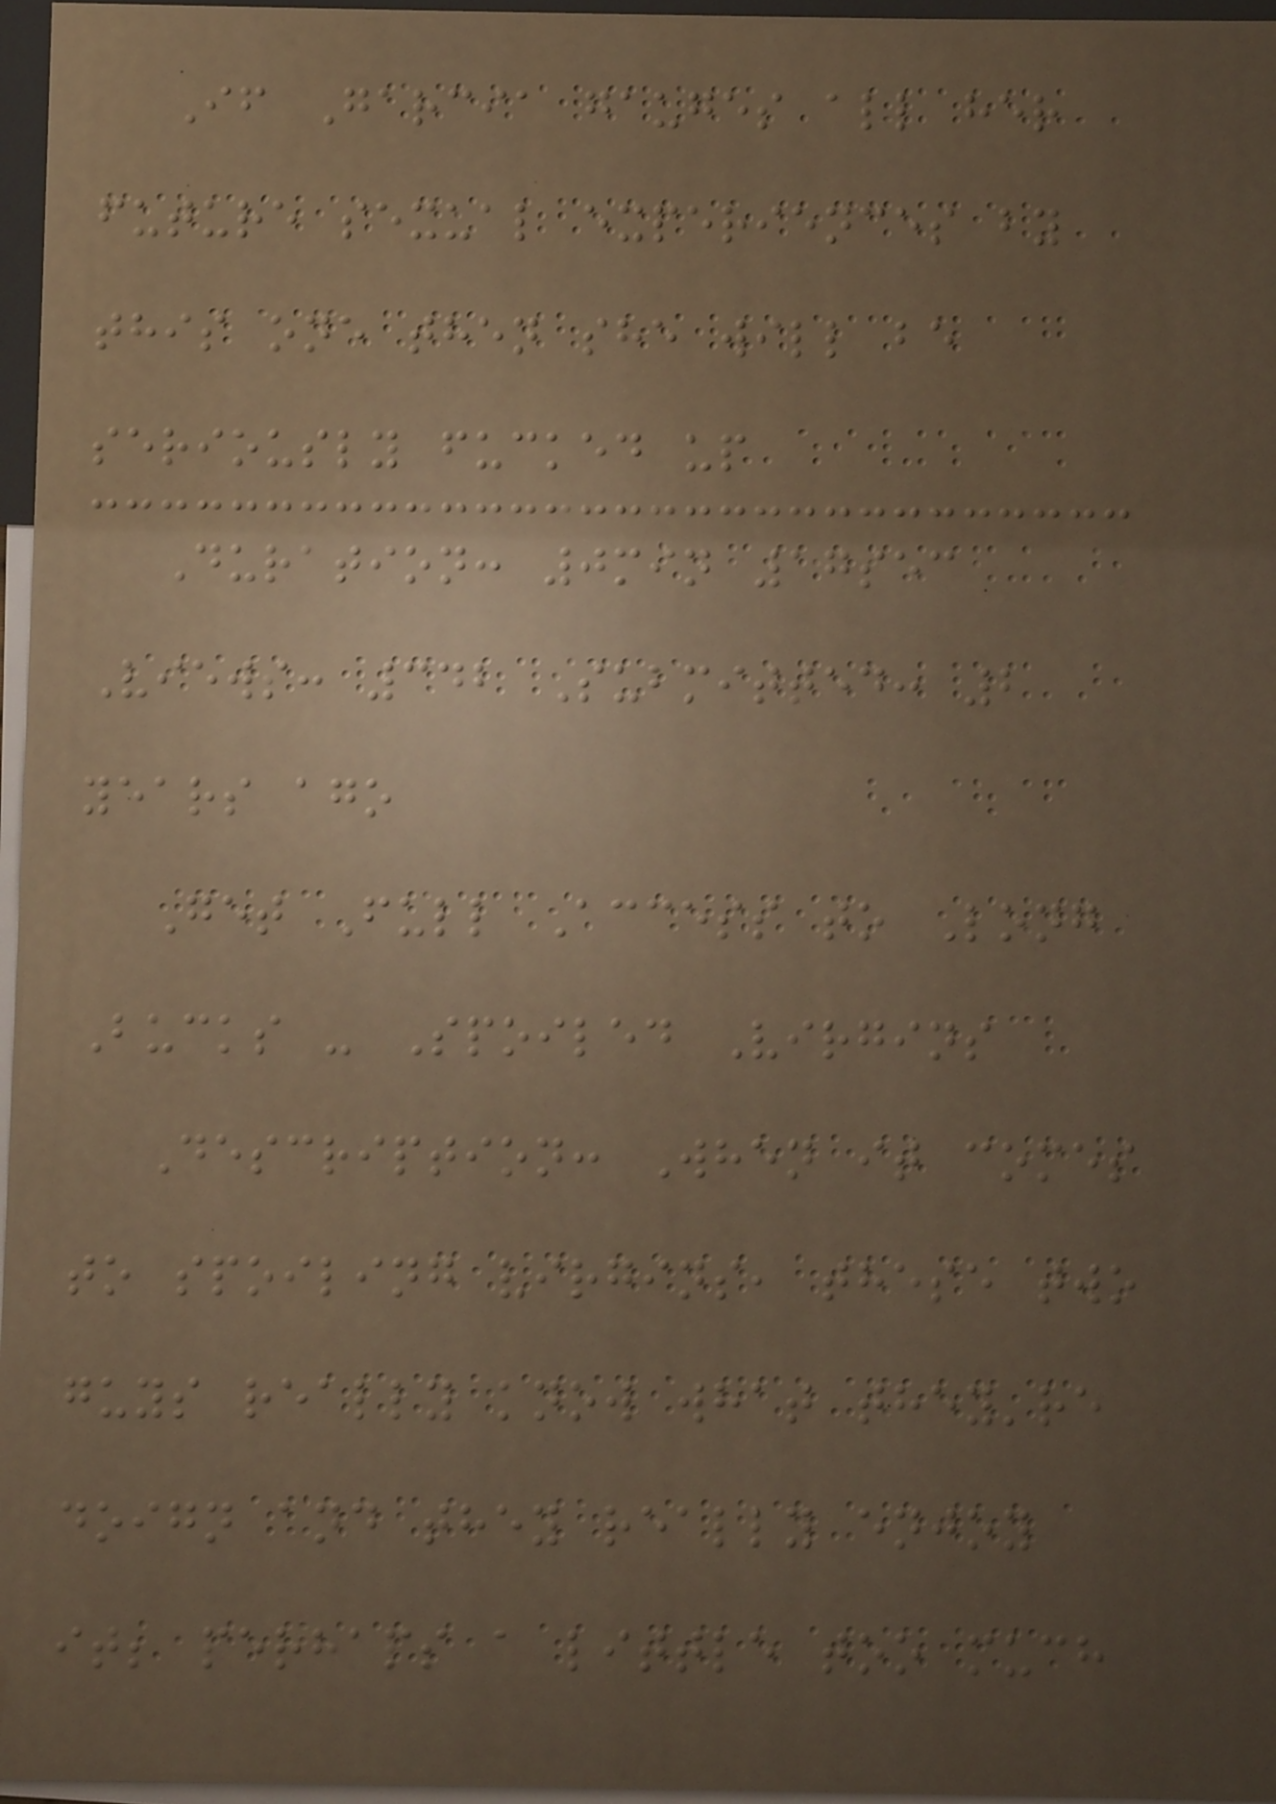If Garcia gauges all her
future sexual experiences by
this one then she will be
seriously fucked up
Duration: 0min 17sec
Views: 342 Submitted: 2
years ago
Get Full Access to Long
Bucks - Spoiled Virgins
Description: When it comes
to spoiling virgins, these two
guys really know what they're
doign and they really enjoy
it; perhaps a little too much
